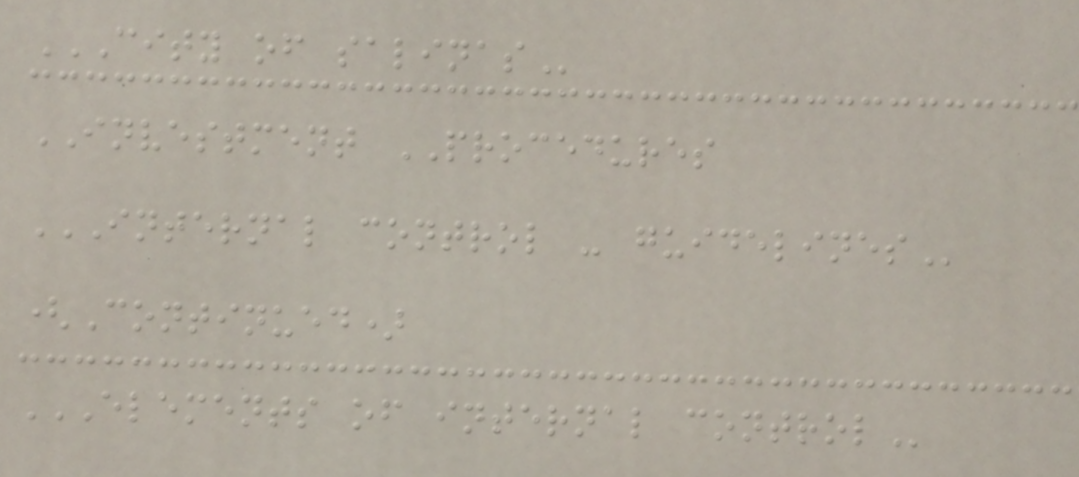CITY OF SALINAS
INVESTMENT PROCEDURES
INTERNAL CONTROL - GUIDELINES
(Continued)
ELEMENTS OF INTERNAL CONTROL
